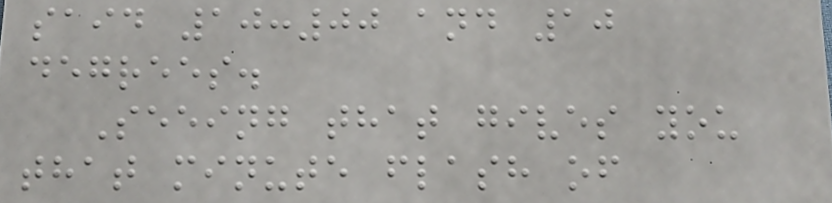said 10:00 and 10
degrees.
Seeing that gives you
that minute flash of
